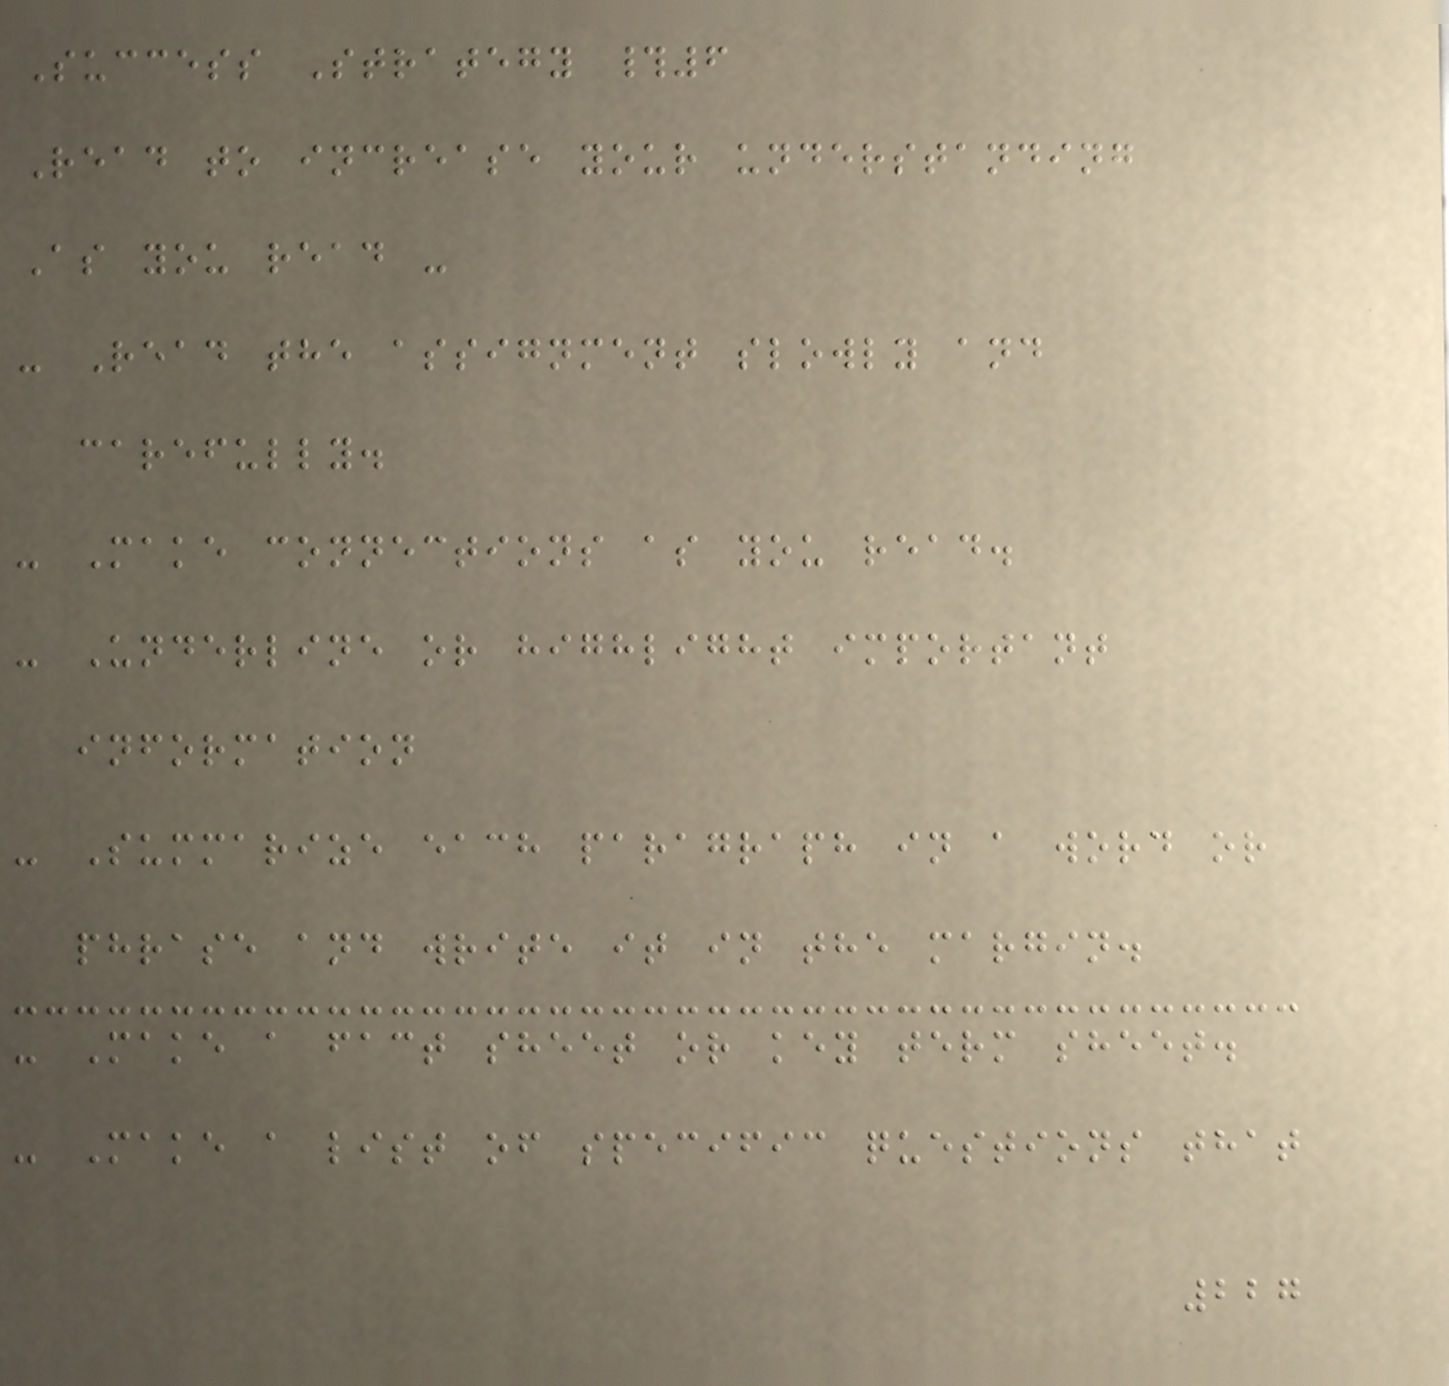Success Strategy #6
Read to increase your understanding
As you read -
- Read the assignment slowly and
carefully.
- Make connections as you read.
- Underline or highlight important
information
- Summarize each paragraph in a word or
phrase and write it in the margin.
- Make a fact sheet or key term sheet.
- Make a list of specific questions that
227
